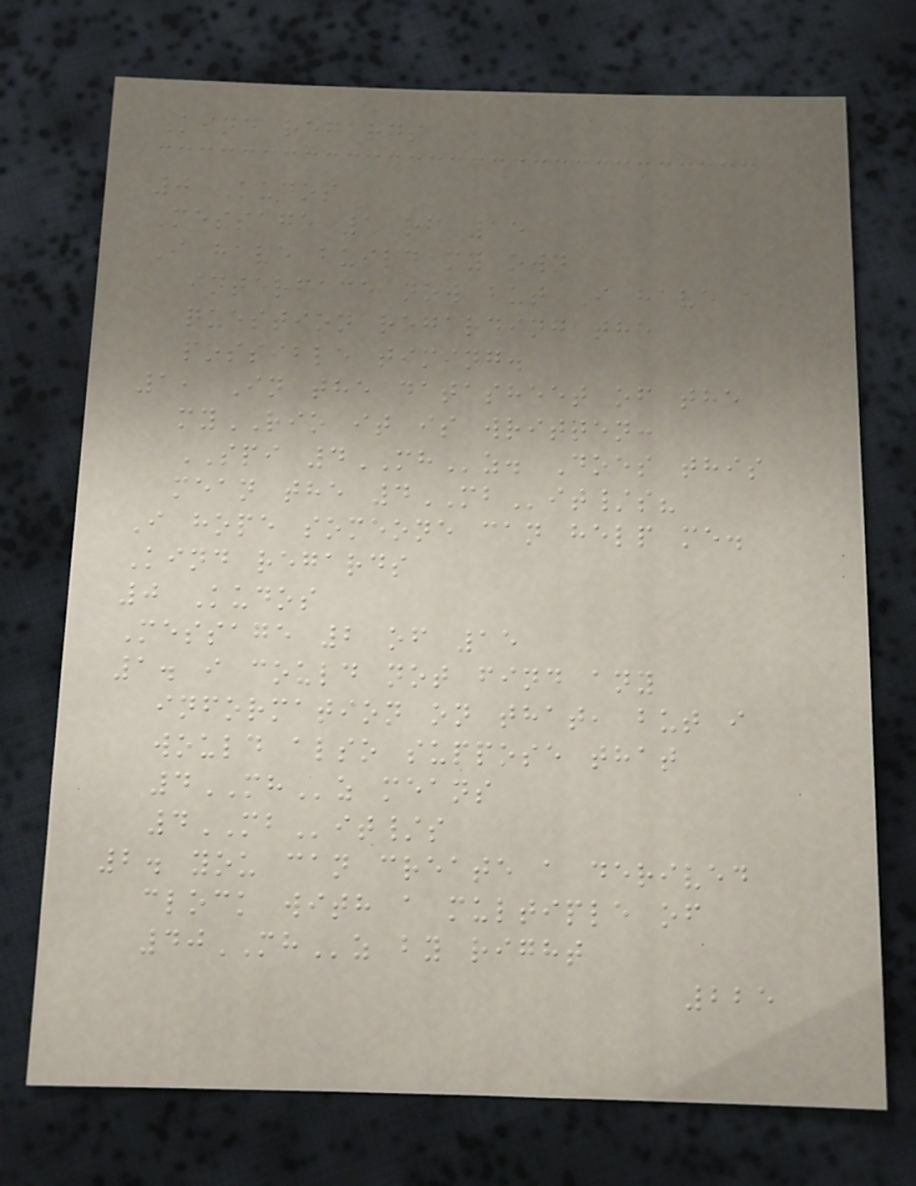Kind regards
0 Kudos
Message 1 of 15
I have build my own
interface now but I have a
question regarding the
possible timing.
1, In the datasheet of the
myRIO it is written:
SPI 4MHz. Does this
mean the 4MBit/s?
I hope someone can help me.
Kind regards
0 Kudos
Message 2 of 15
1. i could not find any
information on that, but i
would also suppose that
4MHz means
4MBit/s
2. you can create a derived
clock with a multiple of
40MHz by right
225
